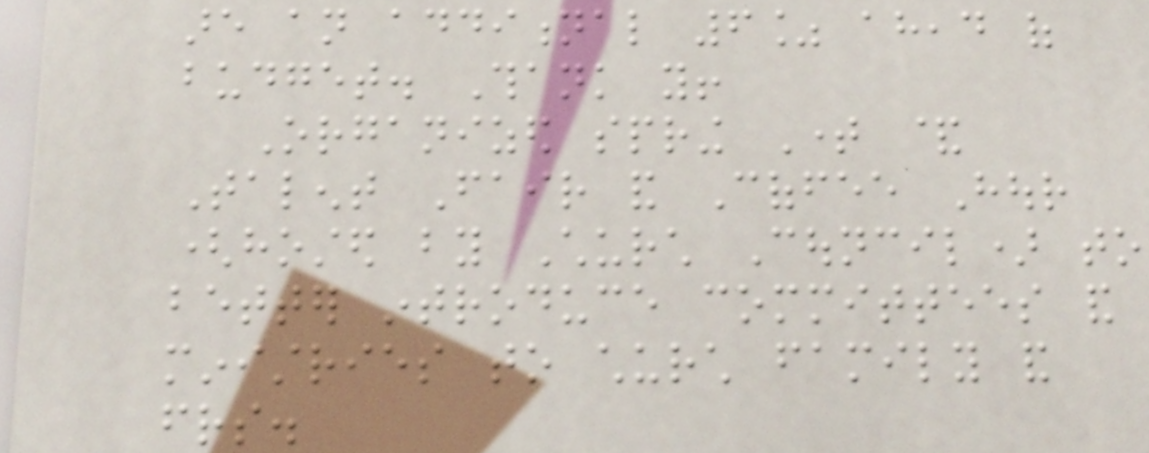are an additional 6% ahead of
budget. Thank you!
Organized spring Time &
Talent Fair and Coffee Hour
(hosted by Church Council) to
better introduce committees and
ministries to church family and
friends.
